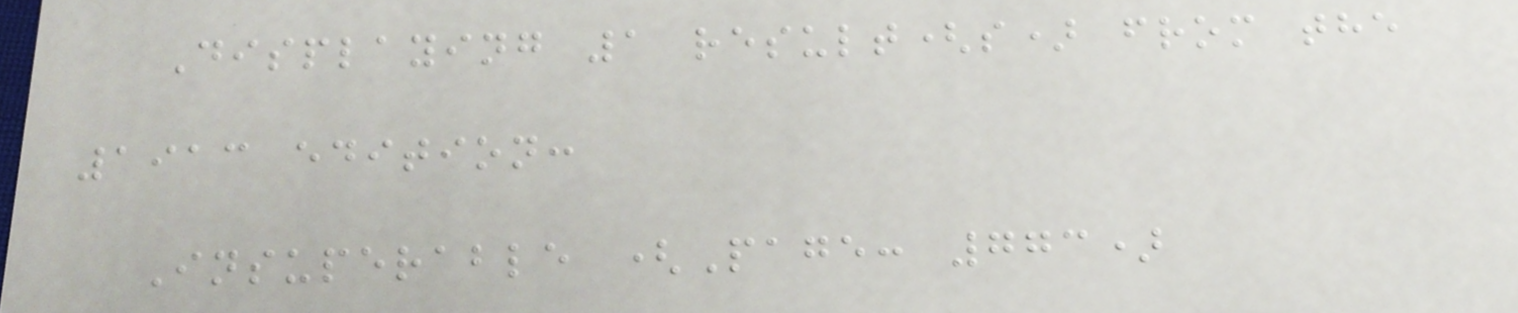Displaying 1 result(s) from the
1913 edition:
Insuperable (Page: 773)
